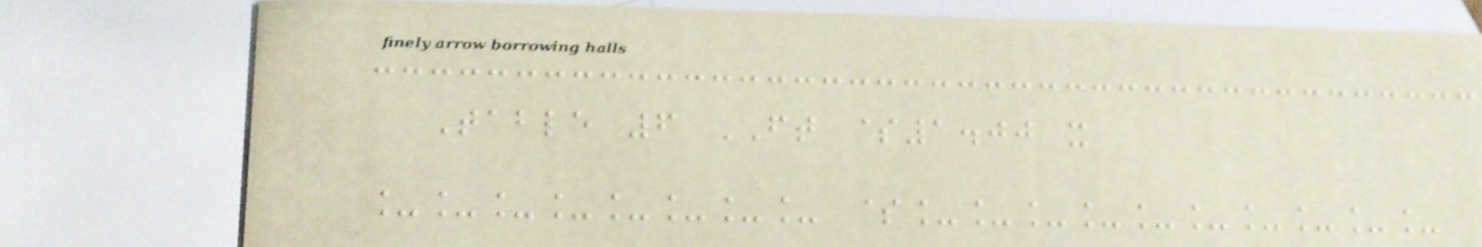Table 6 FT $1.00 x
________ $__________
